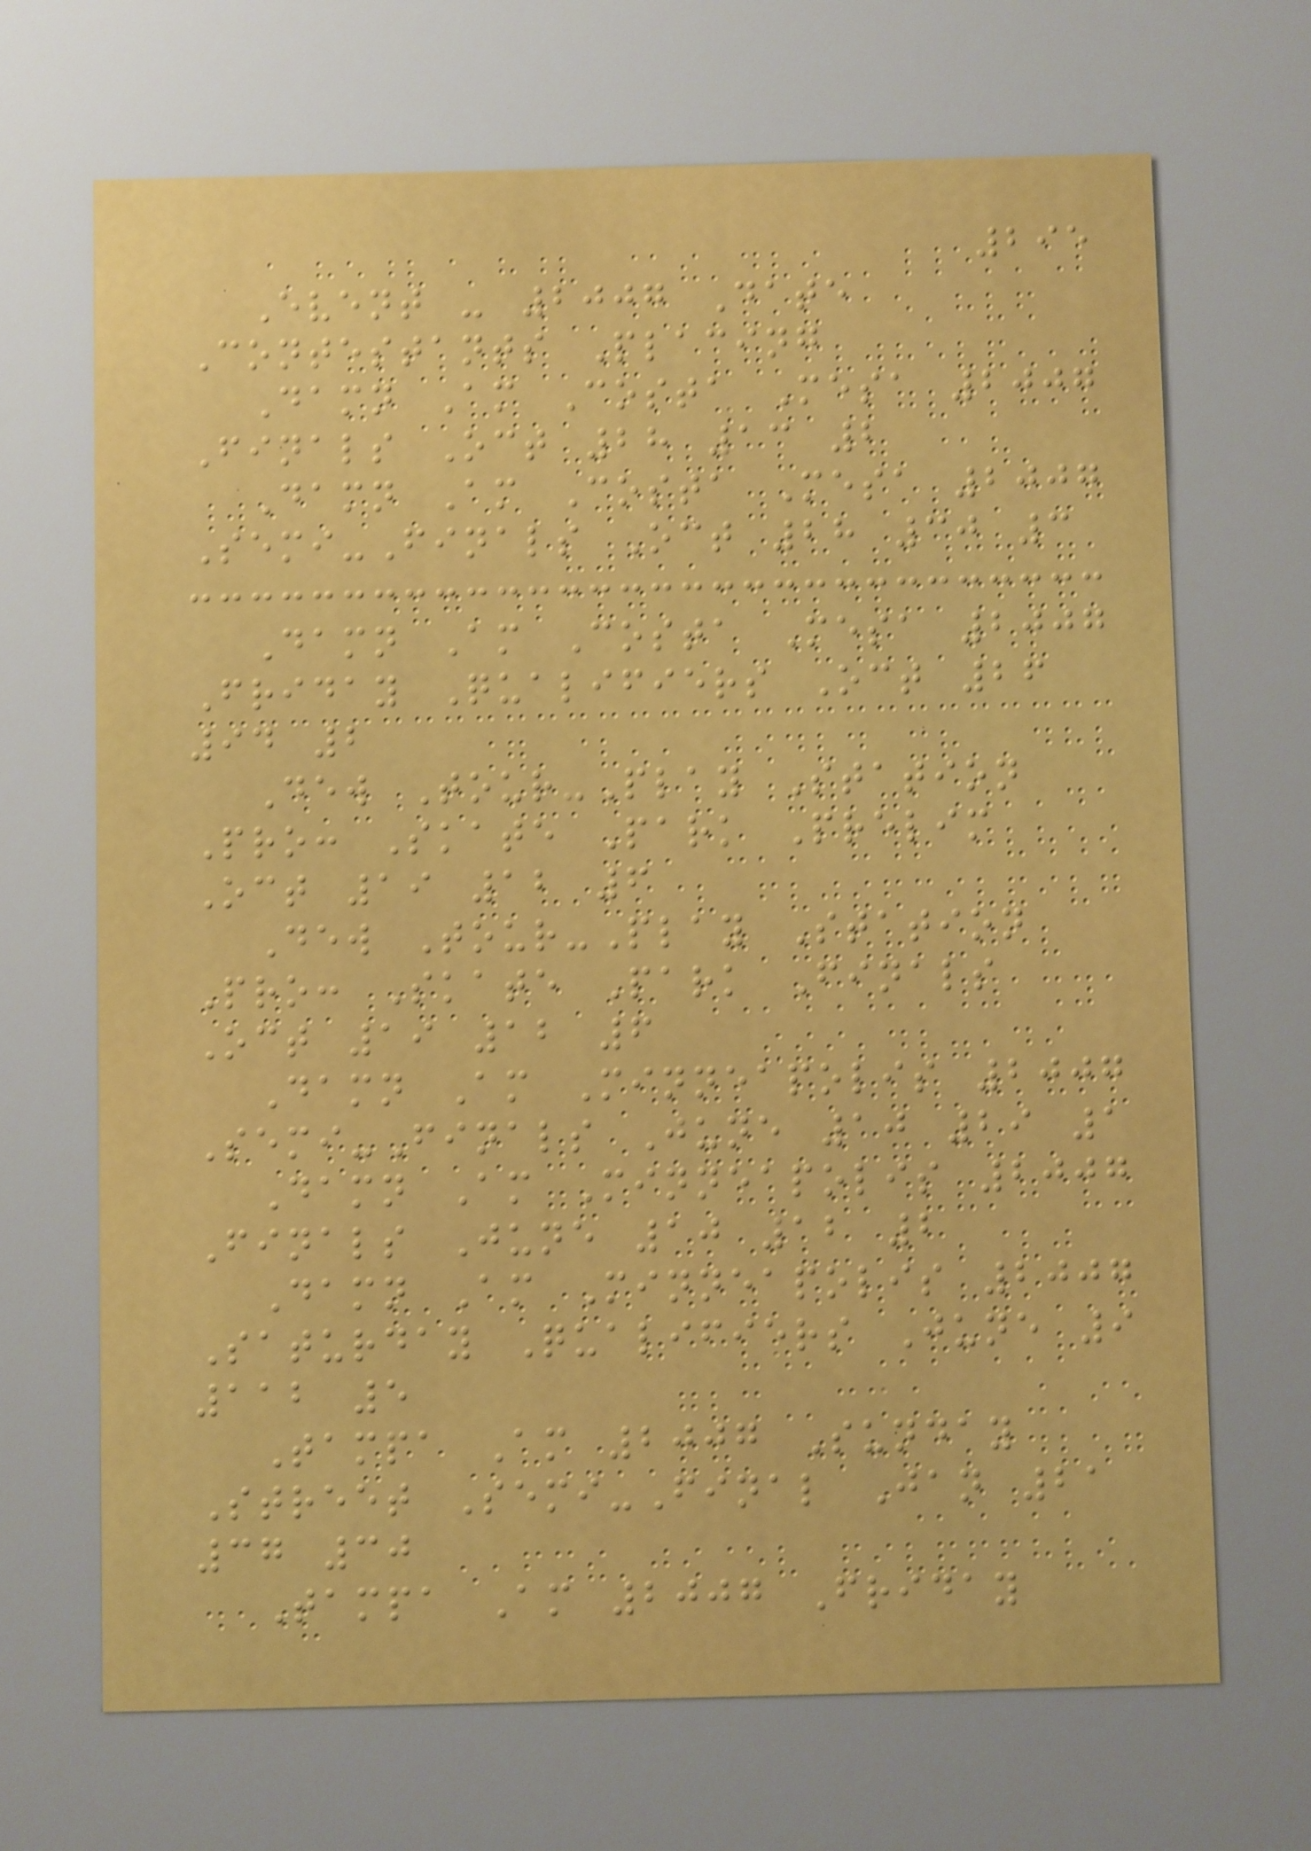295
Event - 2007 Date
Contestants Placing
Damn Am Costa Mesa 2007
Finals Oct 28 13 2
Damn Am Costa Mesa 2007
Semi-Finals Oct 28 30 3
Damn Am Costa Mesa 2007
Friday Qualifiers Oct 26
94 2
Dew Tour-Play Station
Pro: Skate Park Prelim
Oct 19 12 6
Dew Tour-Play Station
Pro: Skate Park Finals
Oct 19 12 6
Damn Am Minneapolis 2007
Semi-Finals June 10 29 1
Damn Am Minneapolis 2007
Finals June 10 12 2
Damn Am Minneapolis 2007
Saturday Qualifiers June 9
112 5
Tampa Am 2007 Sunday
Street Semi-Final Jan 21
37 30
Tampa Am 2007 Friday
